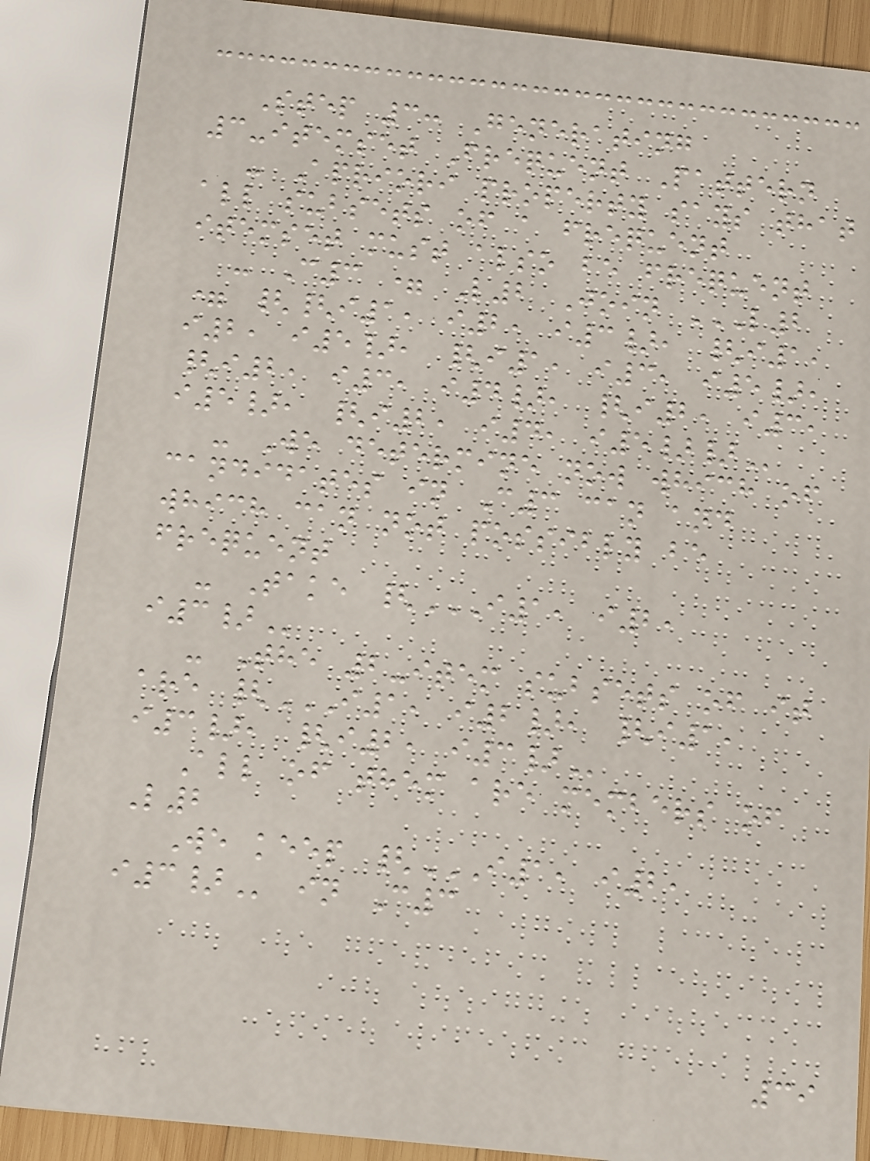Step 3: Generating
3-itemset Frequent Pattern
- Apriori property says that
all subsets of a frequent
itemset must also be frequent
- C3 = L2 Join L2
= {{I1, I2, I3}, {I1,
I2, I5}, {I1, I3, I5},
{I2, I3, I4}, {I2, I3,
I5}, {I2, I4, I5}}
- We determine now which of
candidates in C3 can and
which can not possibly be
frequent
- Take {I1, I2,
I3}
- The 2-item subsets of it
are {I1, I2}, {I1,
I3}, {I2, I3}
All of them are members of
L2
We keep {I1, I2,
I3} in C3
39
